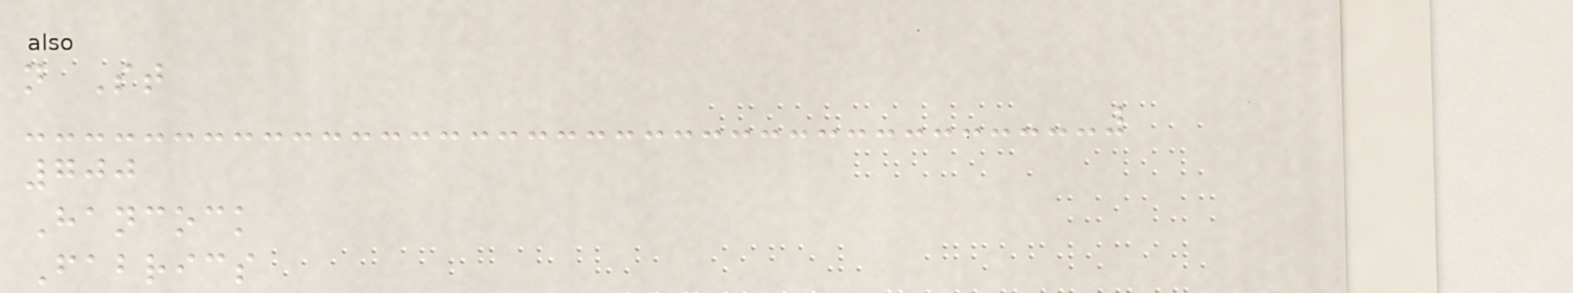n St
700
Hancock
Fabrics
